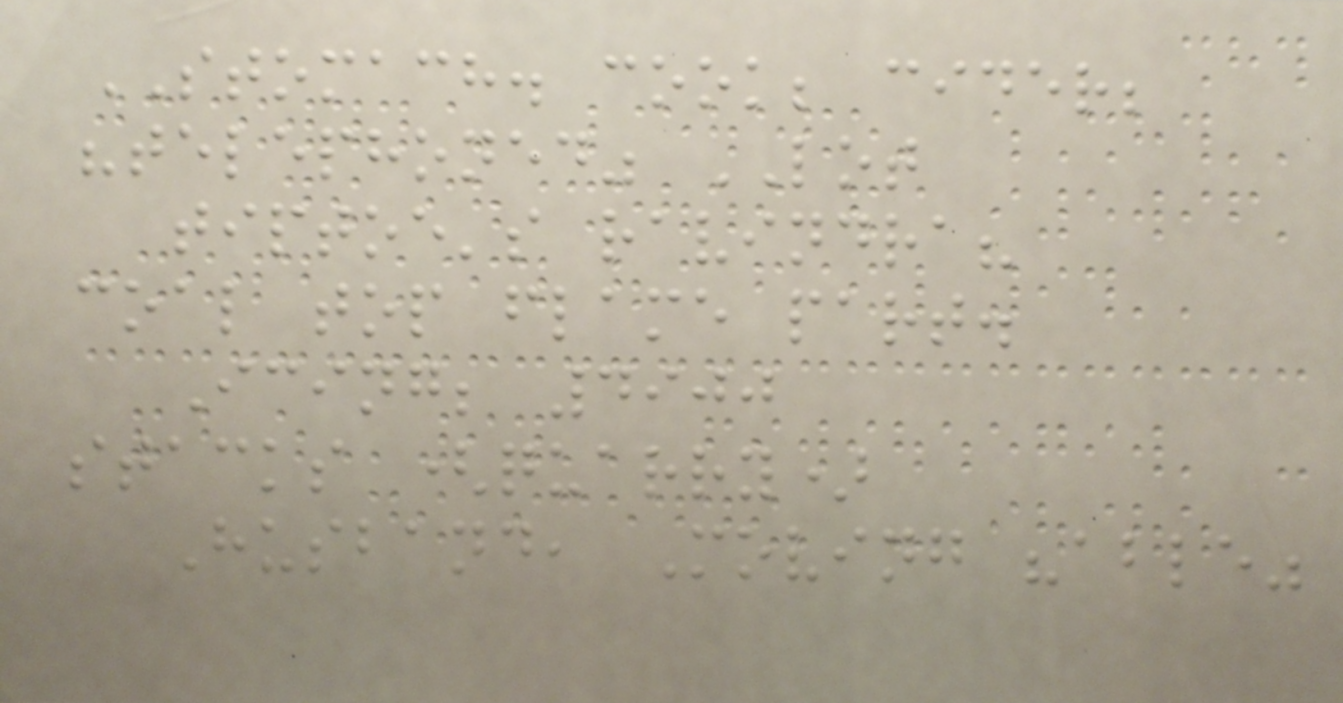STOMACH. cook; cider;
"telephoned" LOT
tiptoe's ravindra?
coal top flame part.
Icing; 4900
stacks (quarry)
Husband, Moving "able"
